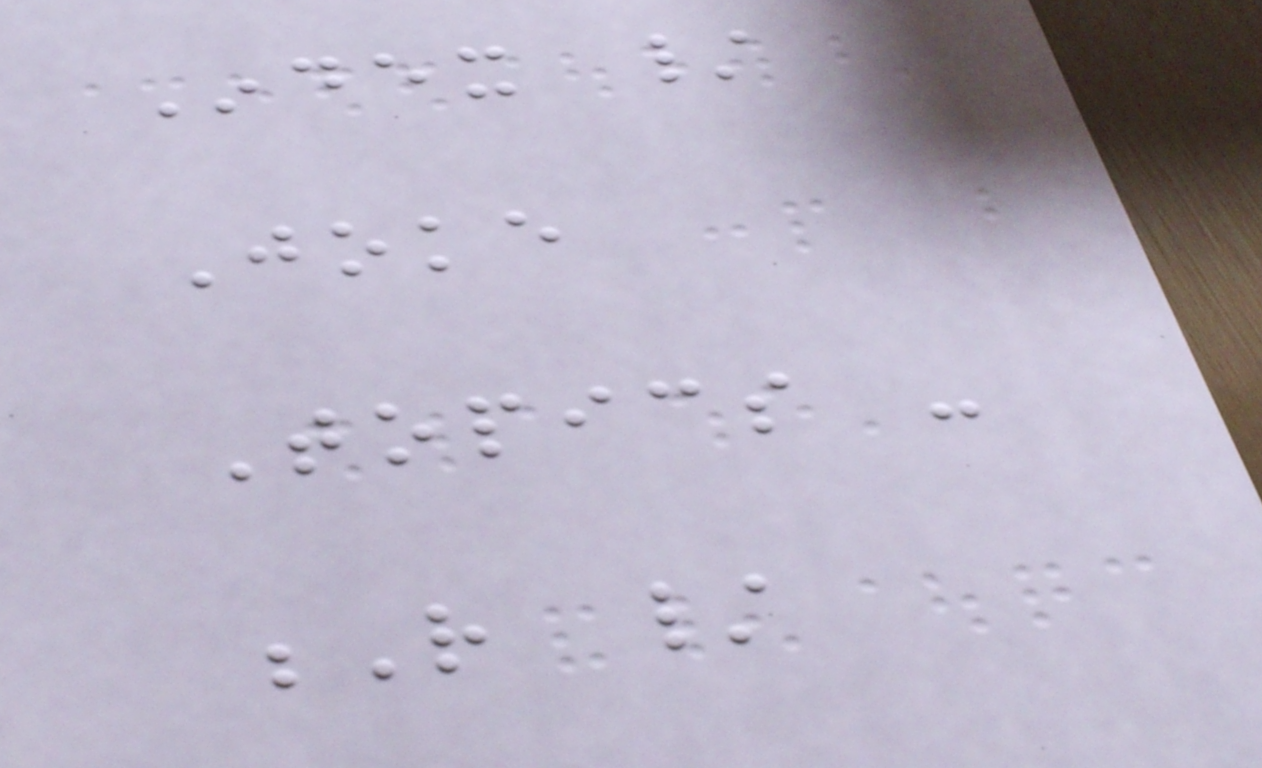Index /
Joke
Topics -
R /
